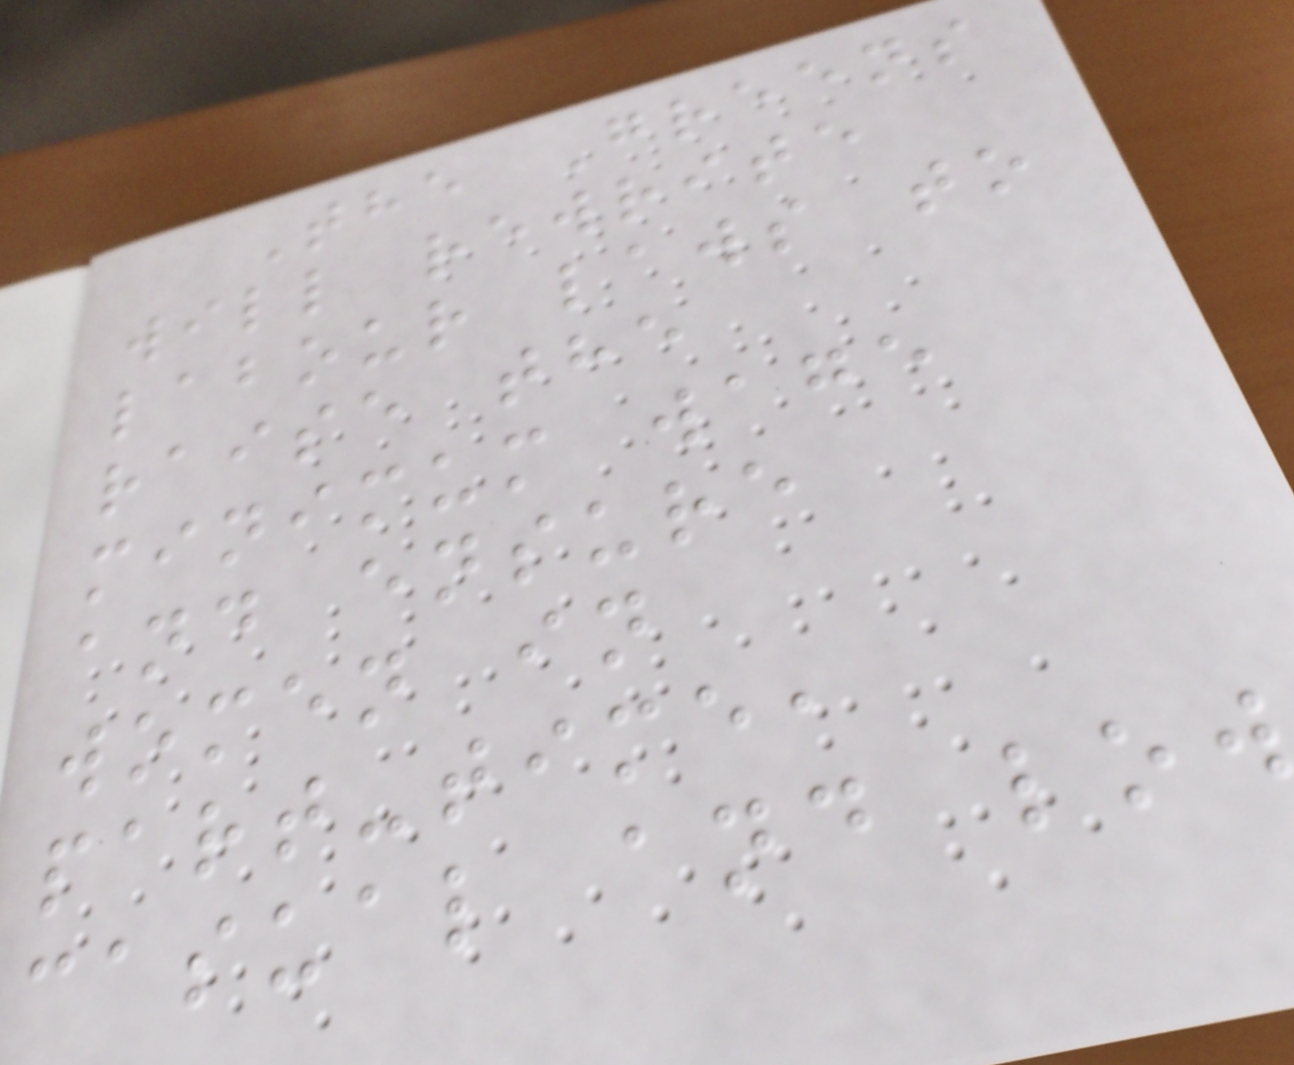The Greens
will rewrite
labour laws to
raise the
minimum wage
and ensure
women in
part-time,
casual and low
